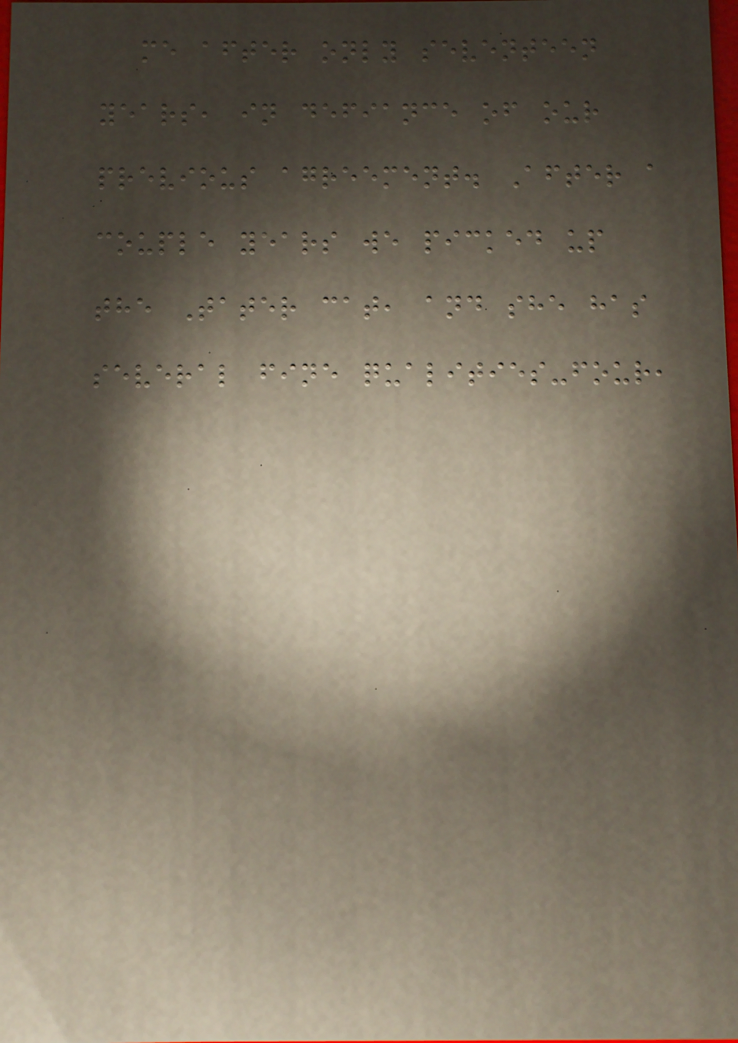me after only seventeen
years, in defiance of our
previous agreement. After a
couple years we picked up
the Tater cat, and she has
several fine qualities-four,
